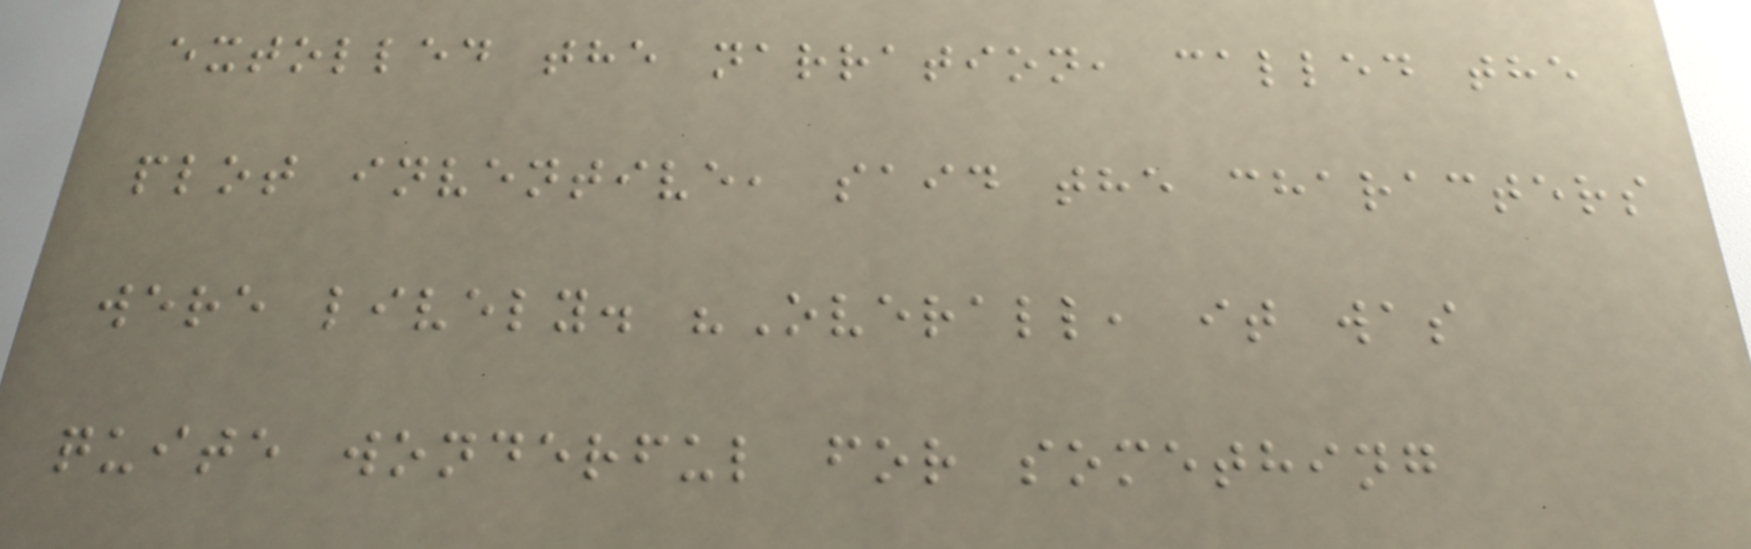extolled the narration, called the
plot inventive, said the characters
were lively. "Overall, it was
quite wonderful for something
